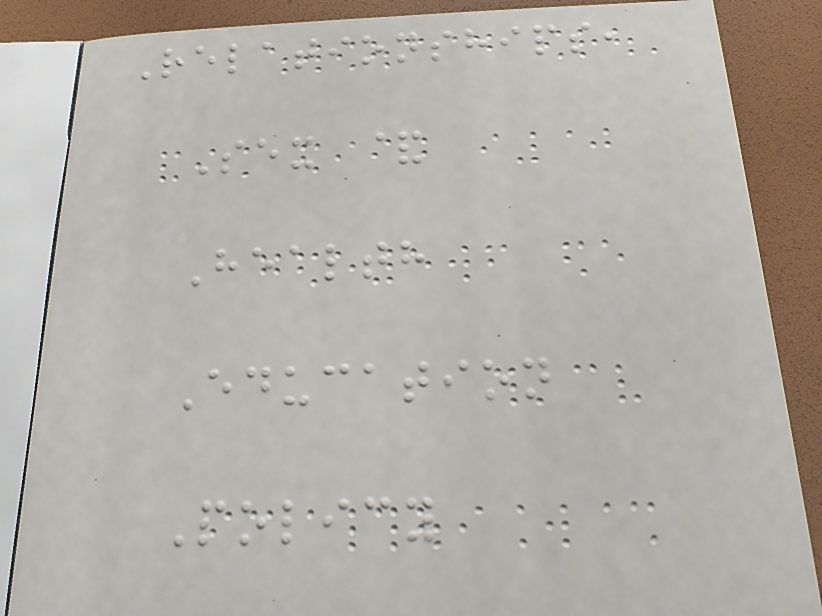Relationships,
Sex &
Health
Education
Policy
